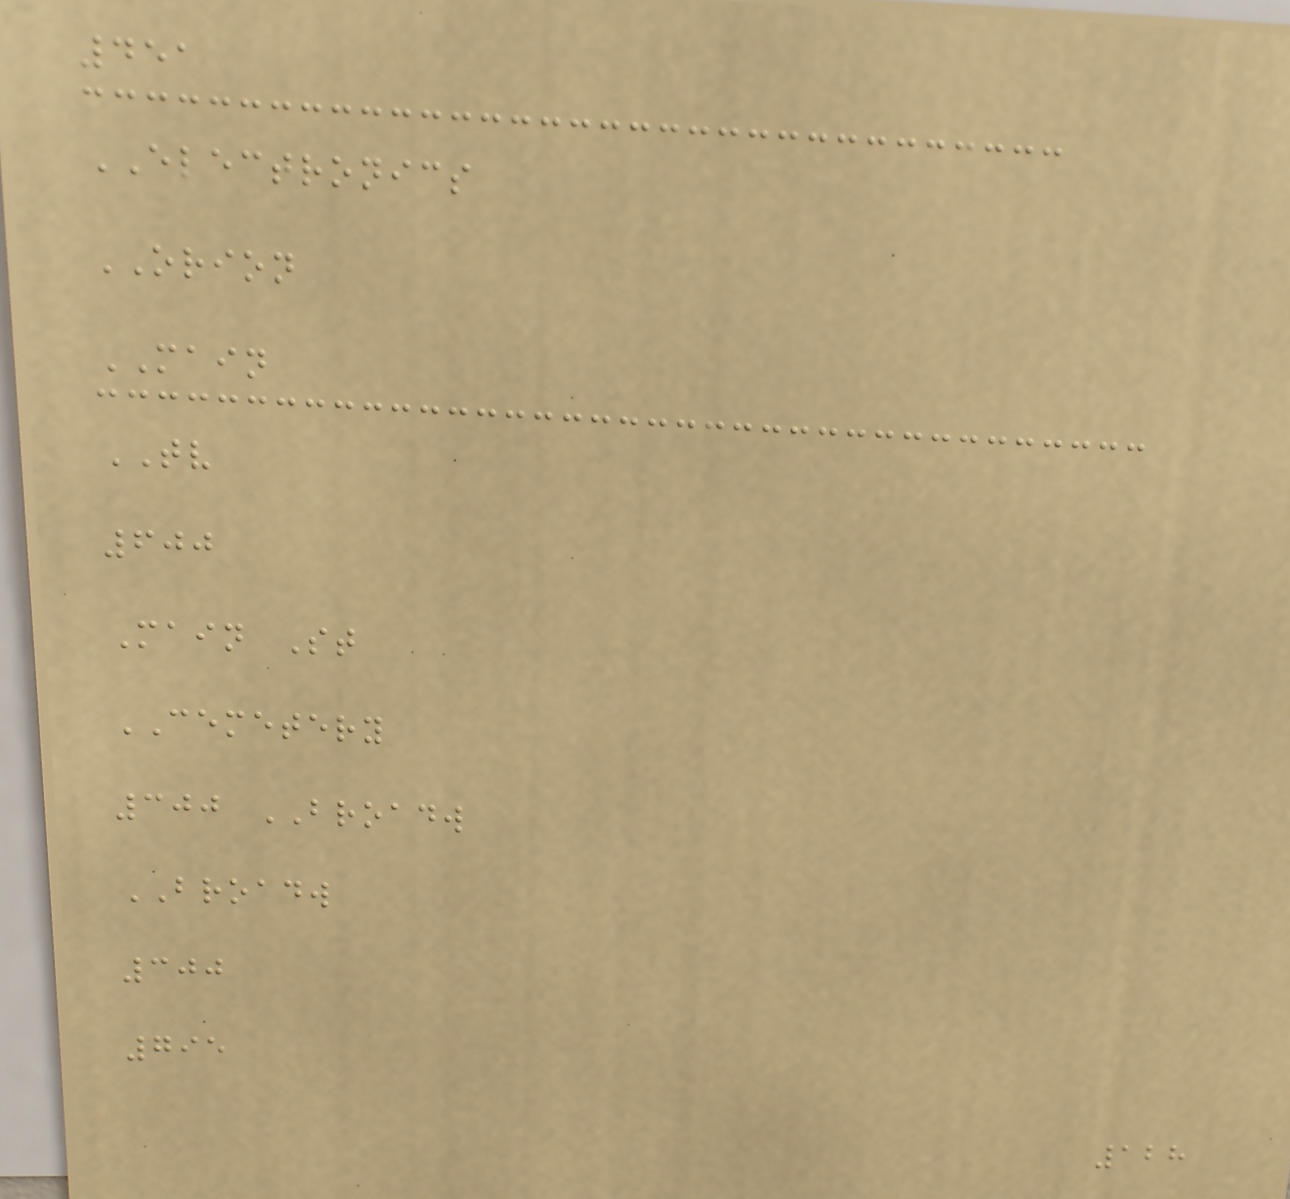451
ELECTRONICS
ORION
MAIN
TV
600
Main St
CEMETERY
300 BROADW
BROADW
300
795
128
